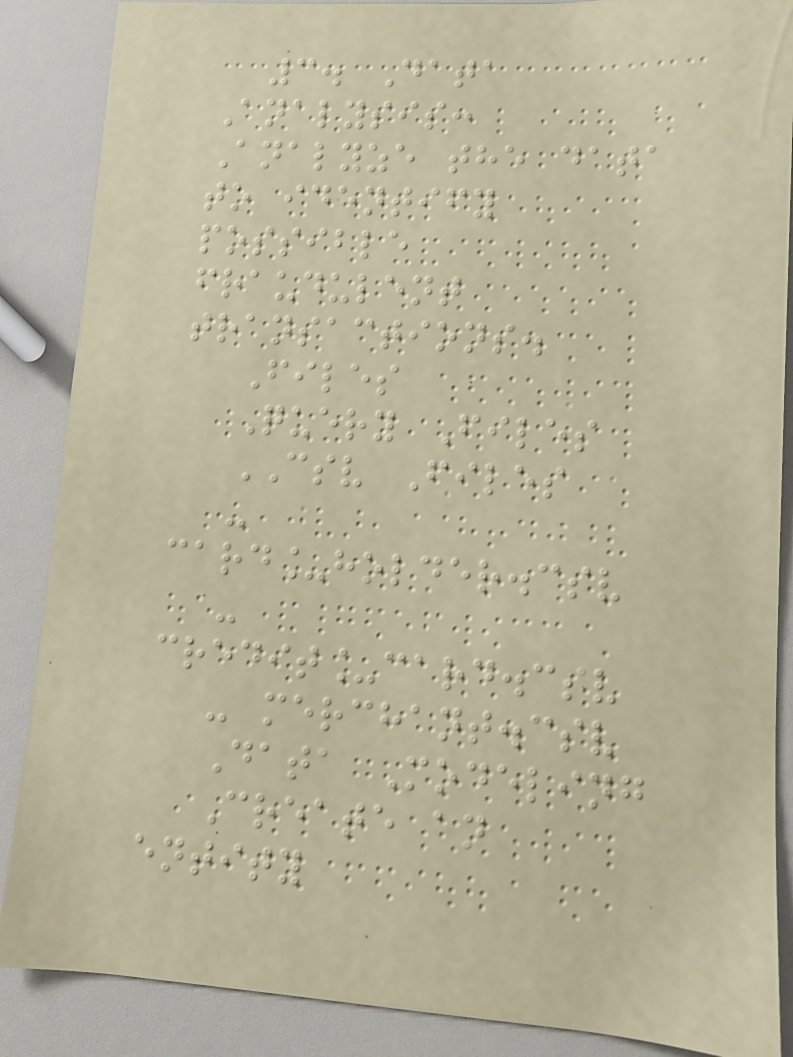3. Data
Analysis:
Analyze the data
to identify
possible
fraudulent
transactions.
Files
Query Files
CSV Files
-
card_holder.csv
-
credit_card.csv
- merchant.csv
Data Modeling
Create an
entity
